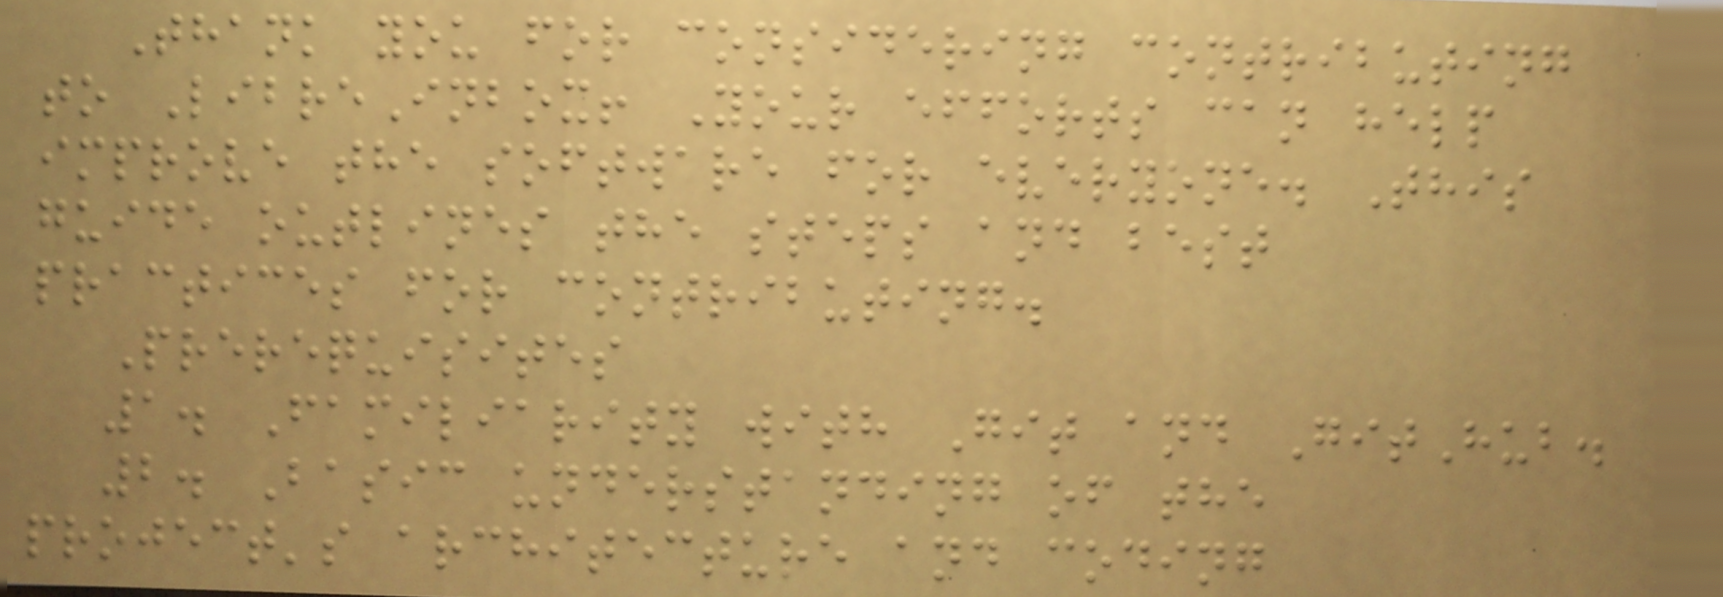Thank you for considering contributing
to LibreInbox! Your efforts can help
improve the software for everyone. This
guide outlines the steps and best
practices for contributing.
Prerequisites
1. Familiarity with Git and GitHub.
2. Basic understanding of the
project's architecture and coding
